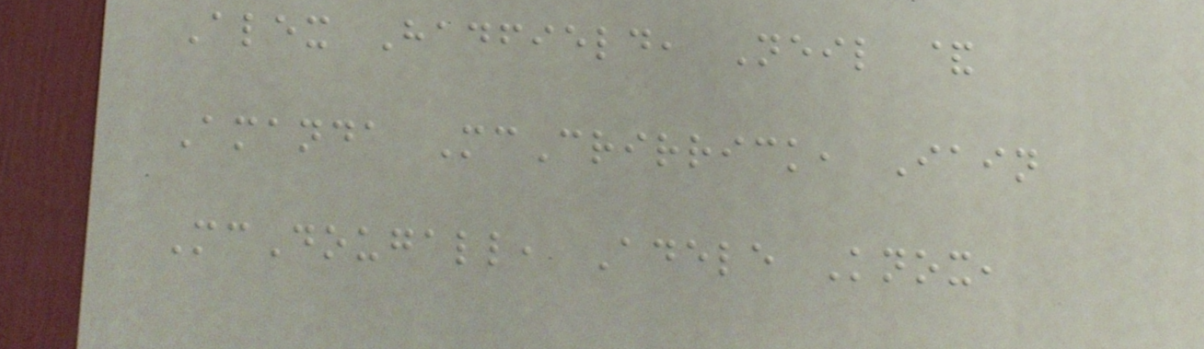Alex Hadfield, Neil &
Amanda McCrirrick, Iain
McDougall, Adele Knox,
